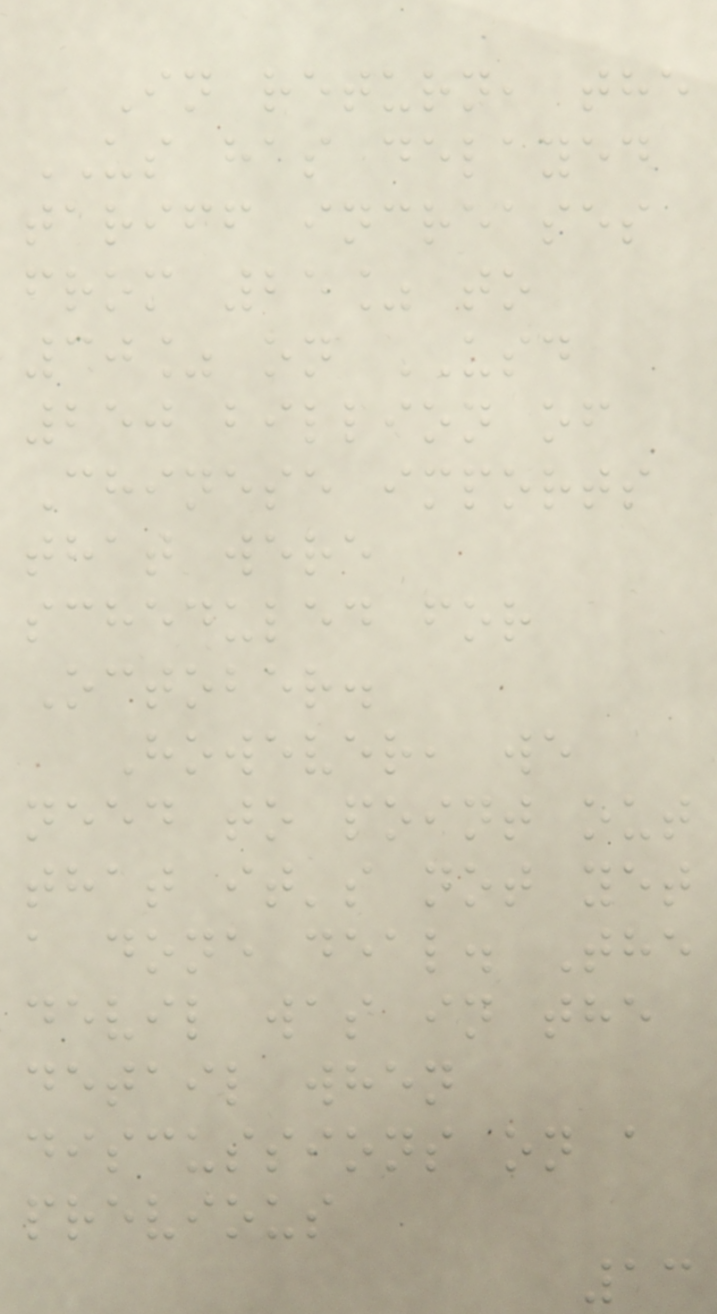In return, the
US has delayed
tariff increases
from 25% to
30% on USD
250 billion of
Chinese imports
that were
scheduled for
October.
However, we
need to point out
that it's not yet
a done deal. The
devil was in the
detail when
discussions on a
previous
13
